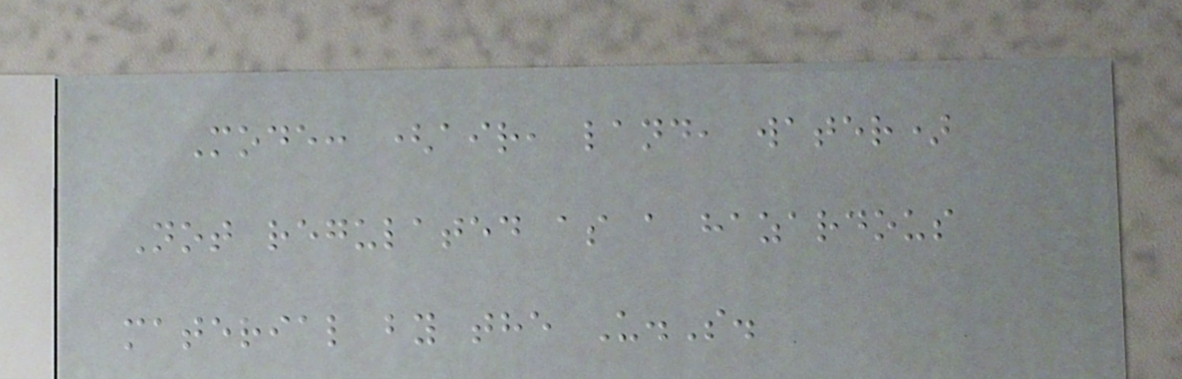Mode: (air, land, water)
Not regulated as a hazardous
material by the U.S.
